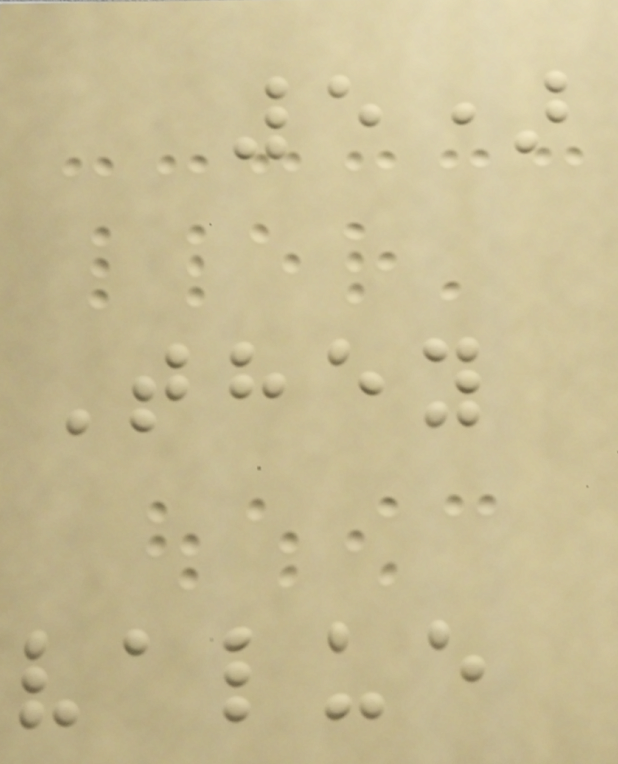5)
They
value
